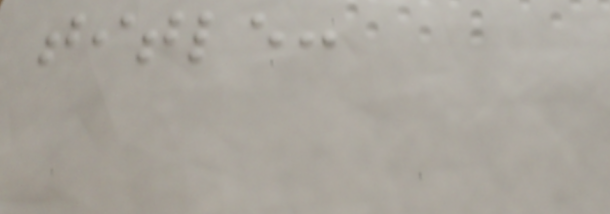title:
